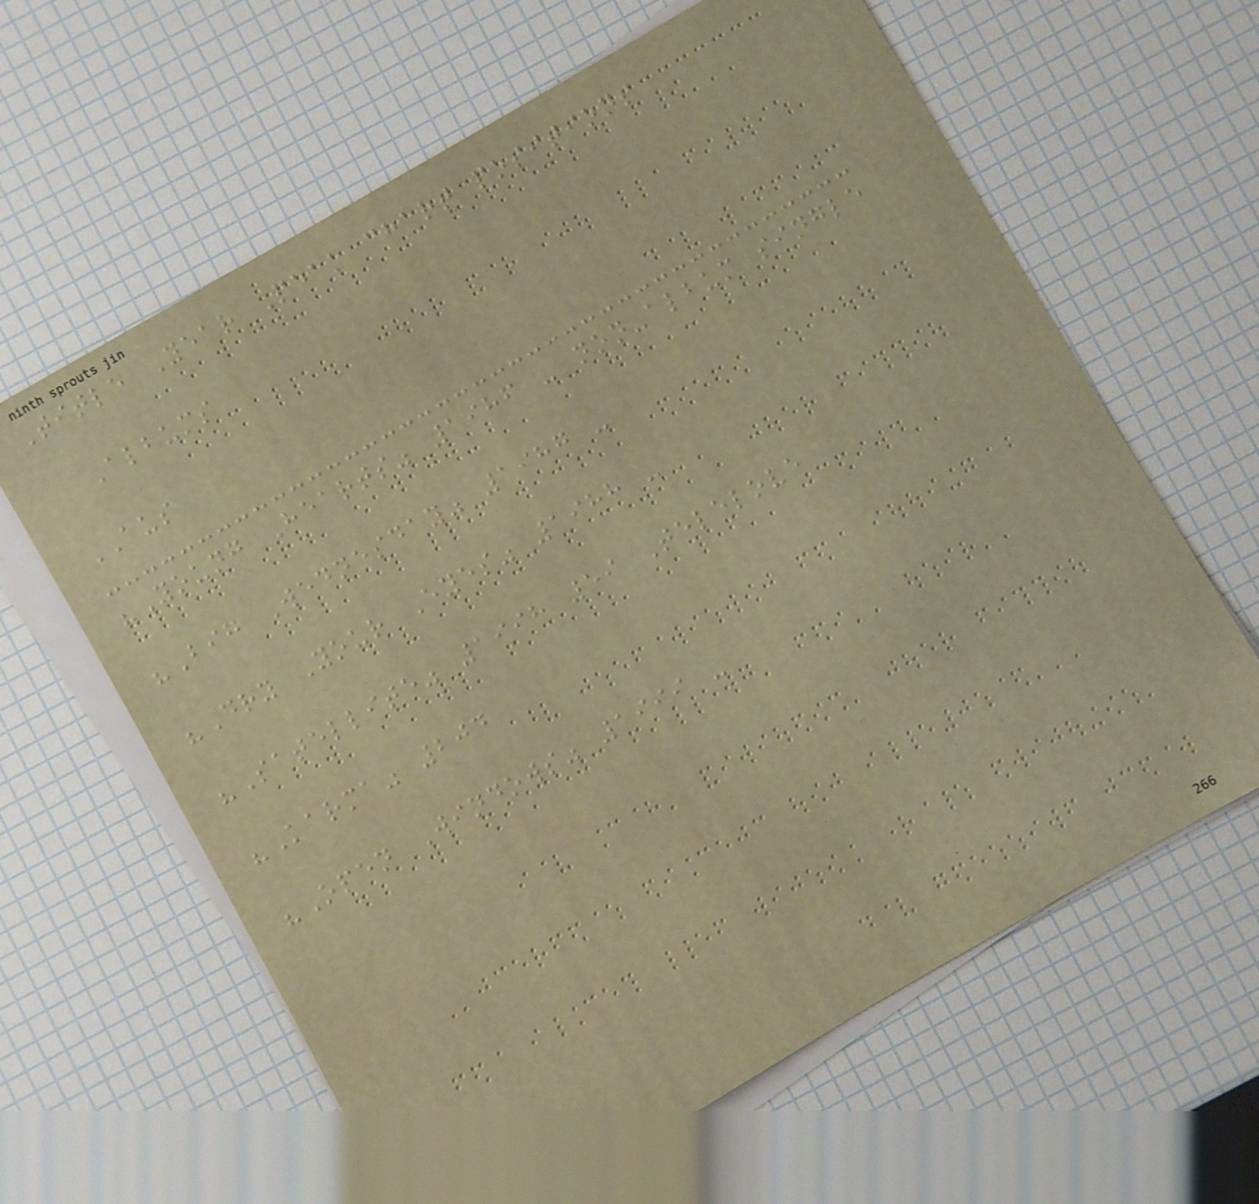Title Year Peak chart positions
Albums
AUS
"Young Hearts" 1986 - non-album single
"Big Wednesday" 1987 -
"Dry Your Eyes" 1988 -
"Satellite" 1998 59 Telelove
"Karma" 204
"Open Windows" 1999 -
